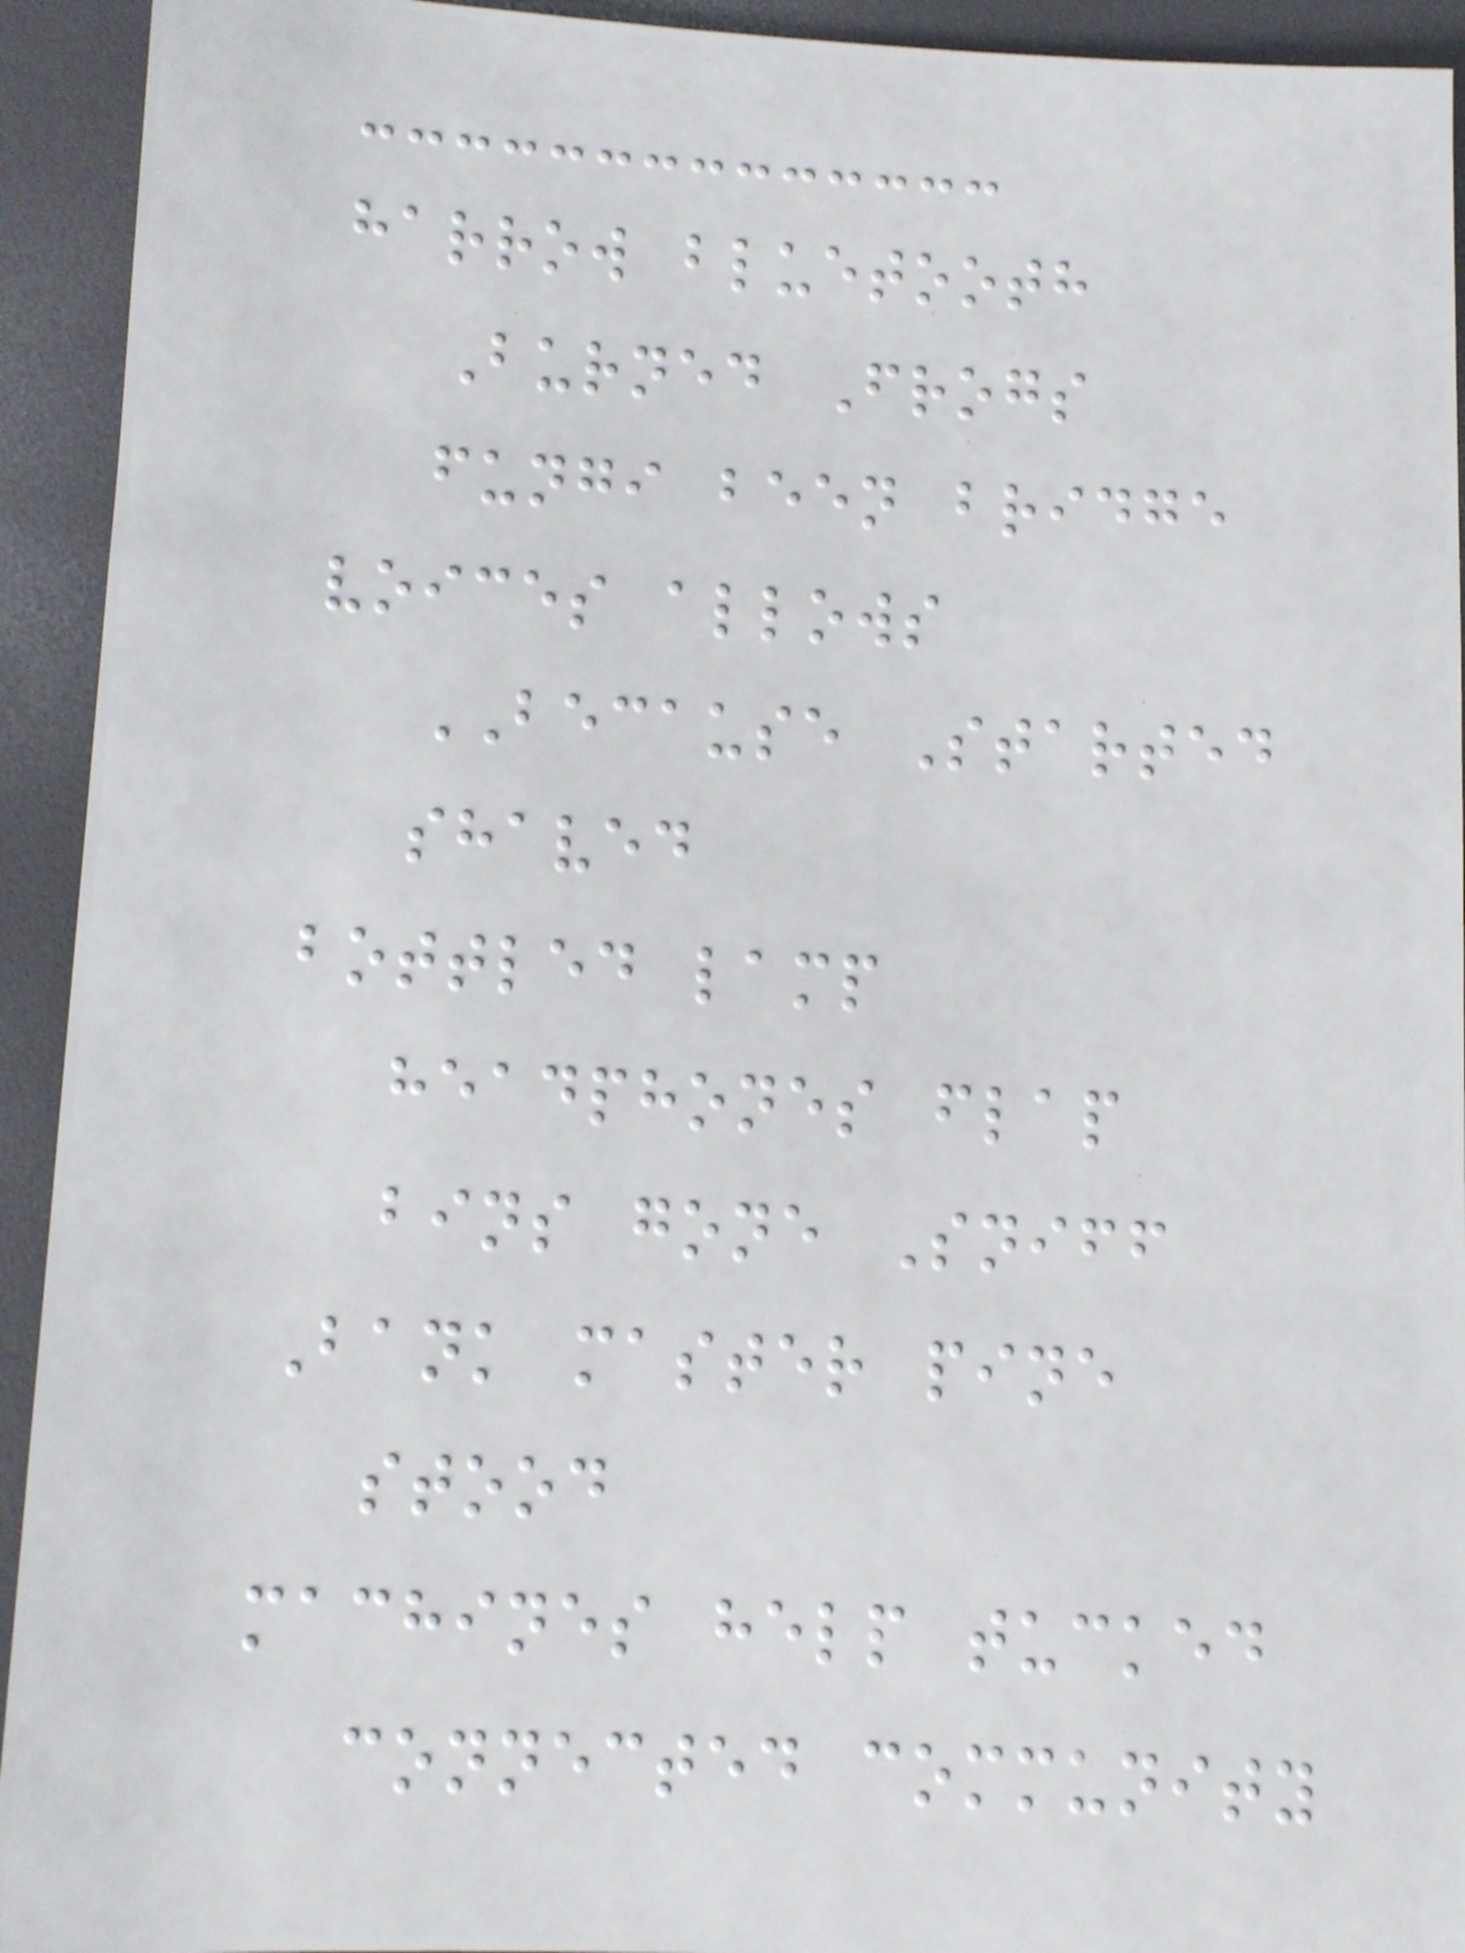harrow bluetooth
Burned Frogs
fungi been bridge
voices allows
BECAUSE Started
shaved
bottled lamp
headphones flap
bins gone Sniff
Bank master pine
stood
machines help tucked
connected community
